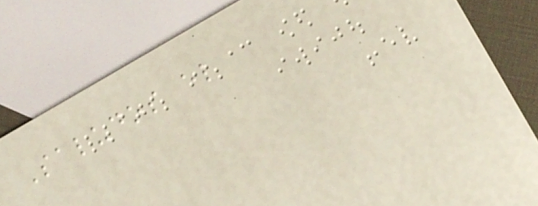Saludos el
